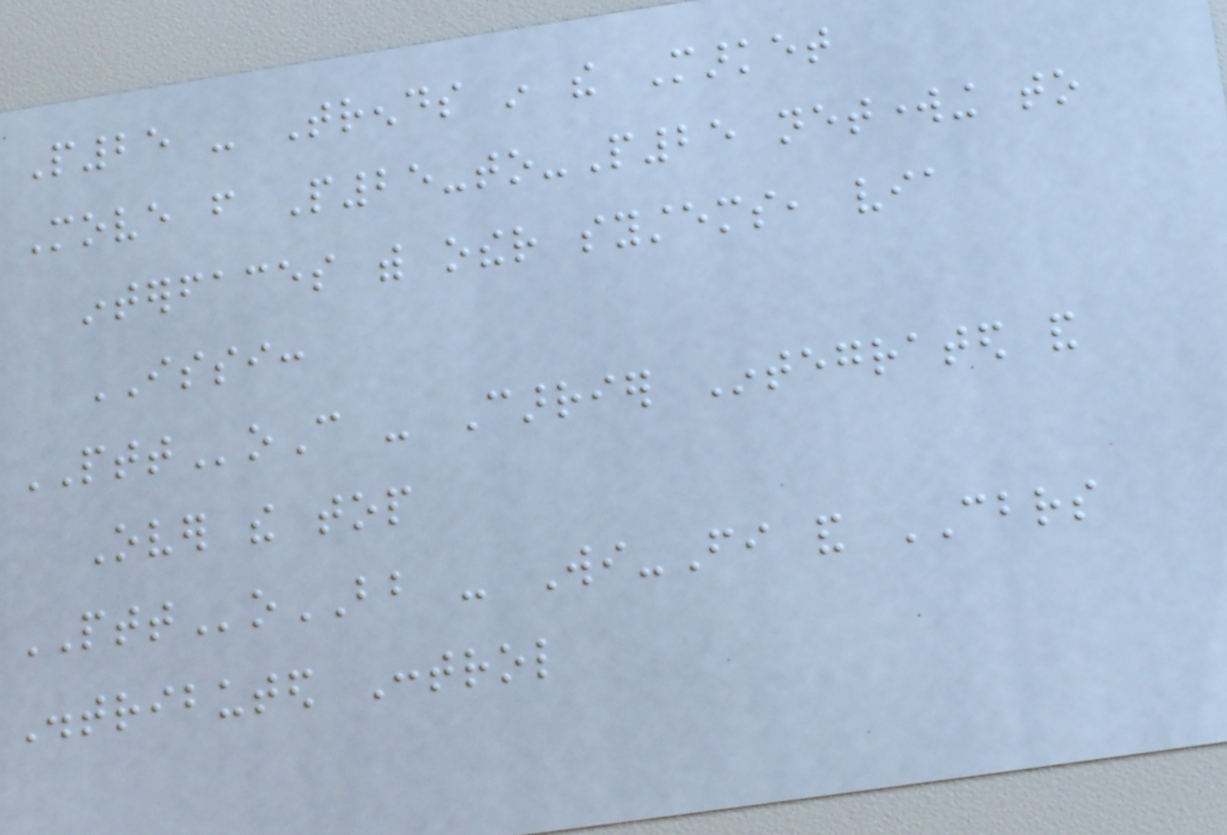P25 - Trends in the Market
Move from P25-to-P25 networking to
interfaces with other systems, via
ISSI:
PTToC - Carrier Integrated and
Over the top
PTToBB - Wi-Fi and CBRS
Distributed Control
